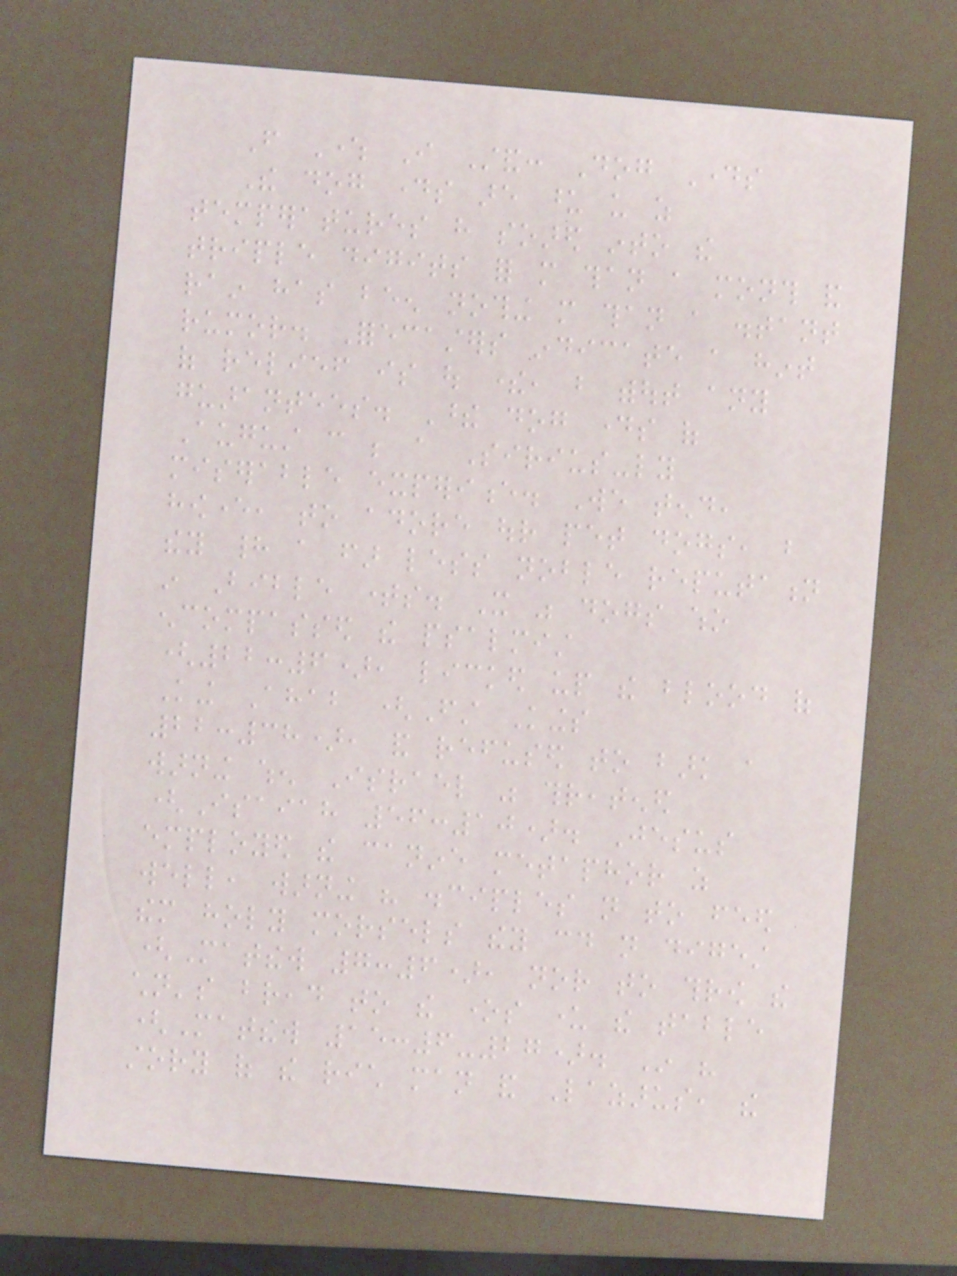From Where I Stand: Dog Days
The dog days are upon us as
temperatures have soared into the
triple digits for more than a month and
rain has been nothing more than a distant
rumor. Forecasters indicate a hint
of relief is out there, but without any
guarantees. These dog days of
August can be a Sirius-ly
miserable experience. We tend,
however, to adore our pet dogs, but
they had a far less noble reputation
in Bible times. It was dogs who
encompassed the psalmist
(22:6), licked up the blood of
King Ahab (First Kings
22:38), and refused to bark a
warning when Israel was threatened
(Isaiah 56:10). Jesus
employed the canine metaphor as
well, warning his disciples not to feed
them holy morsels they could not digest
(Matthew 7:6), nor to throw the
children's bread to the ones under the table
(Matthew 15:6-27). In his
story of the rich man and Lazarus, the
